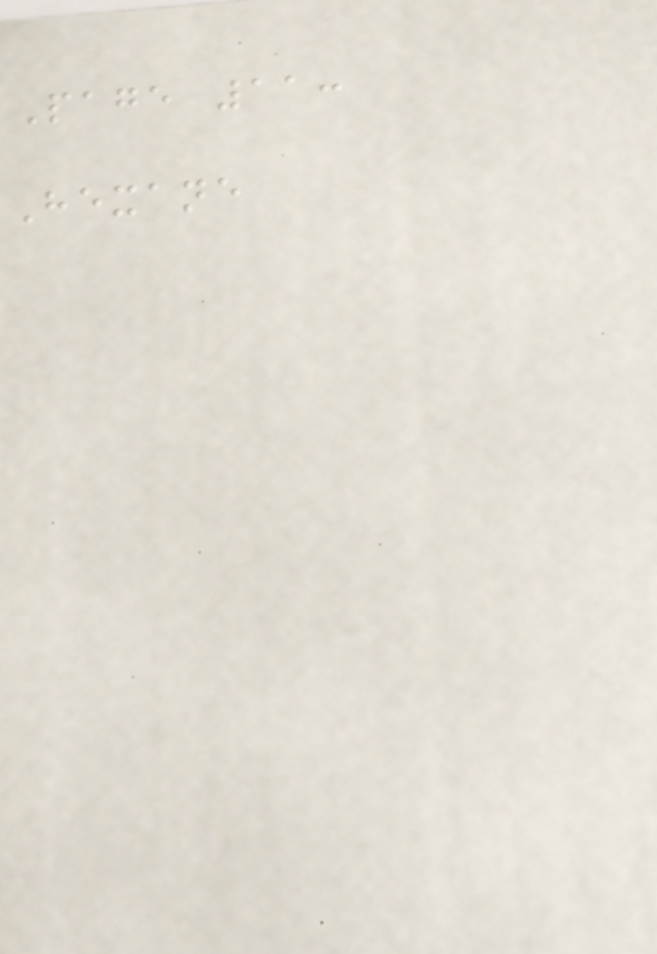Page 11:
Hexane
